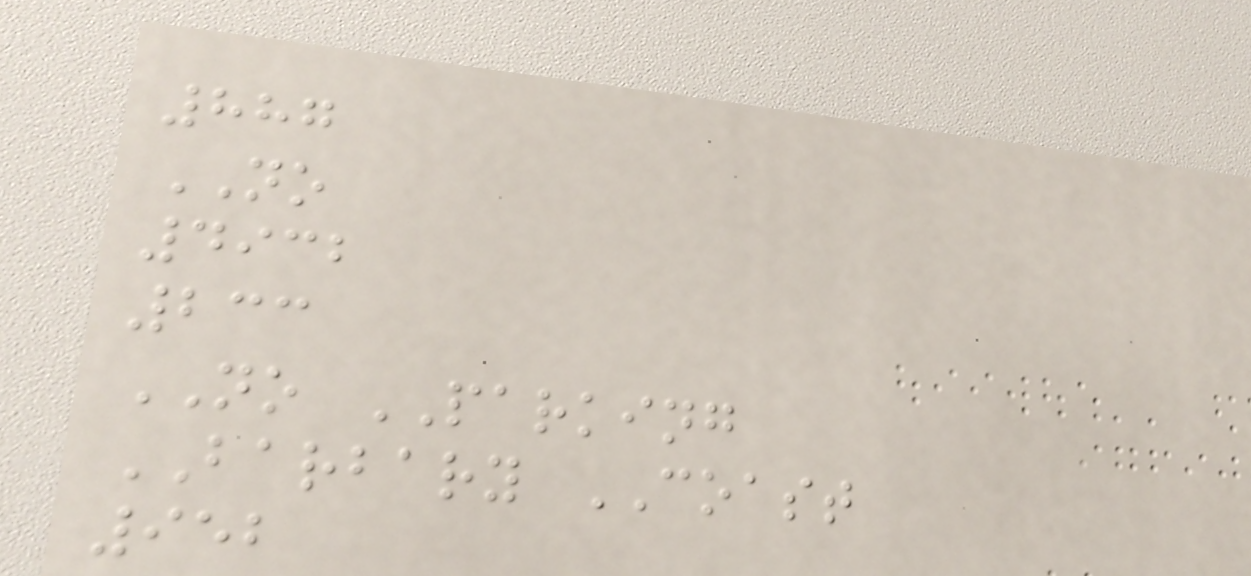887
NO
4932
233
NO PARKING
BARBARY COAST
952
